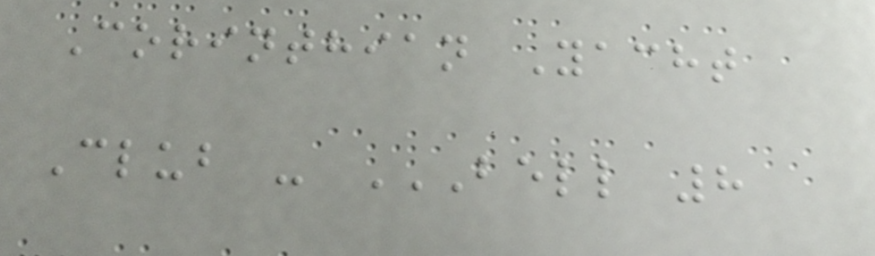Corinthian Yacht
Club - BELL 8
